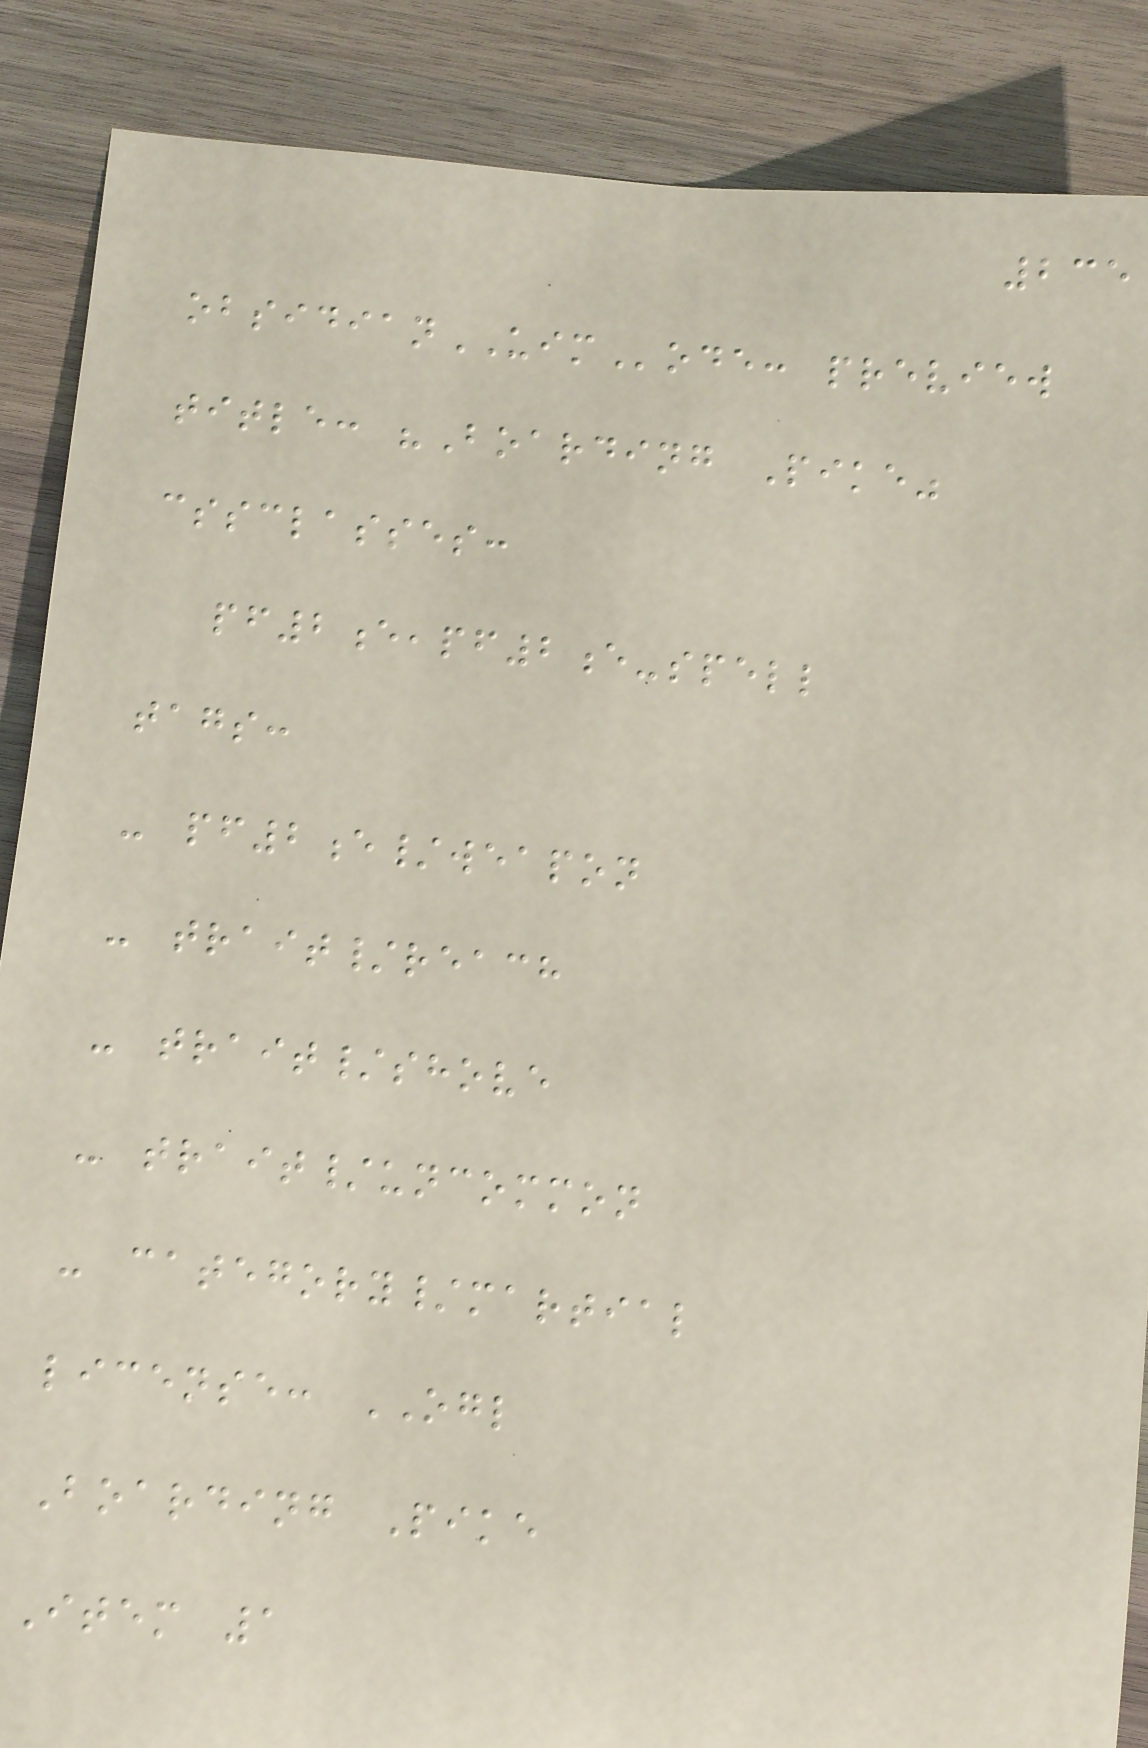235
obsidianUIMode: preview
title: "Boarding Pike"
cssclasses:
pf2e,pf2e-spell
tags:
- pf2e/weapon
- trait/reach
- trait/shove
- trait/uncommon
- category/martial
license: OGL
Boarding Pike
Item 1
